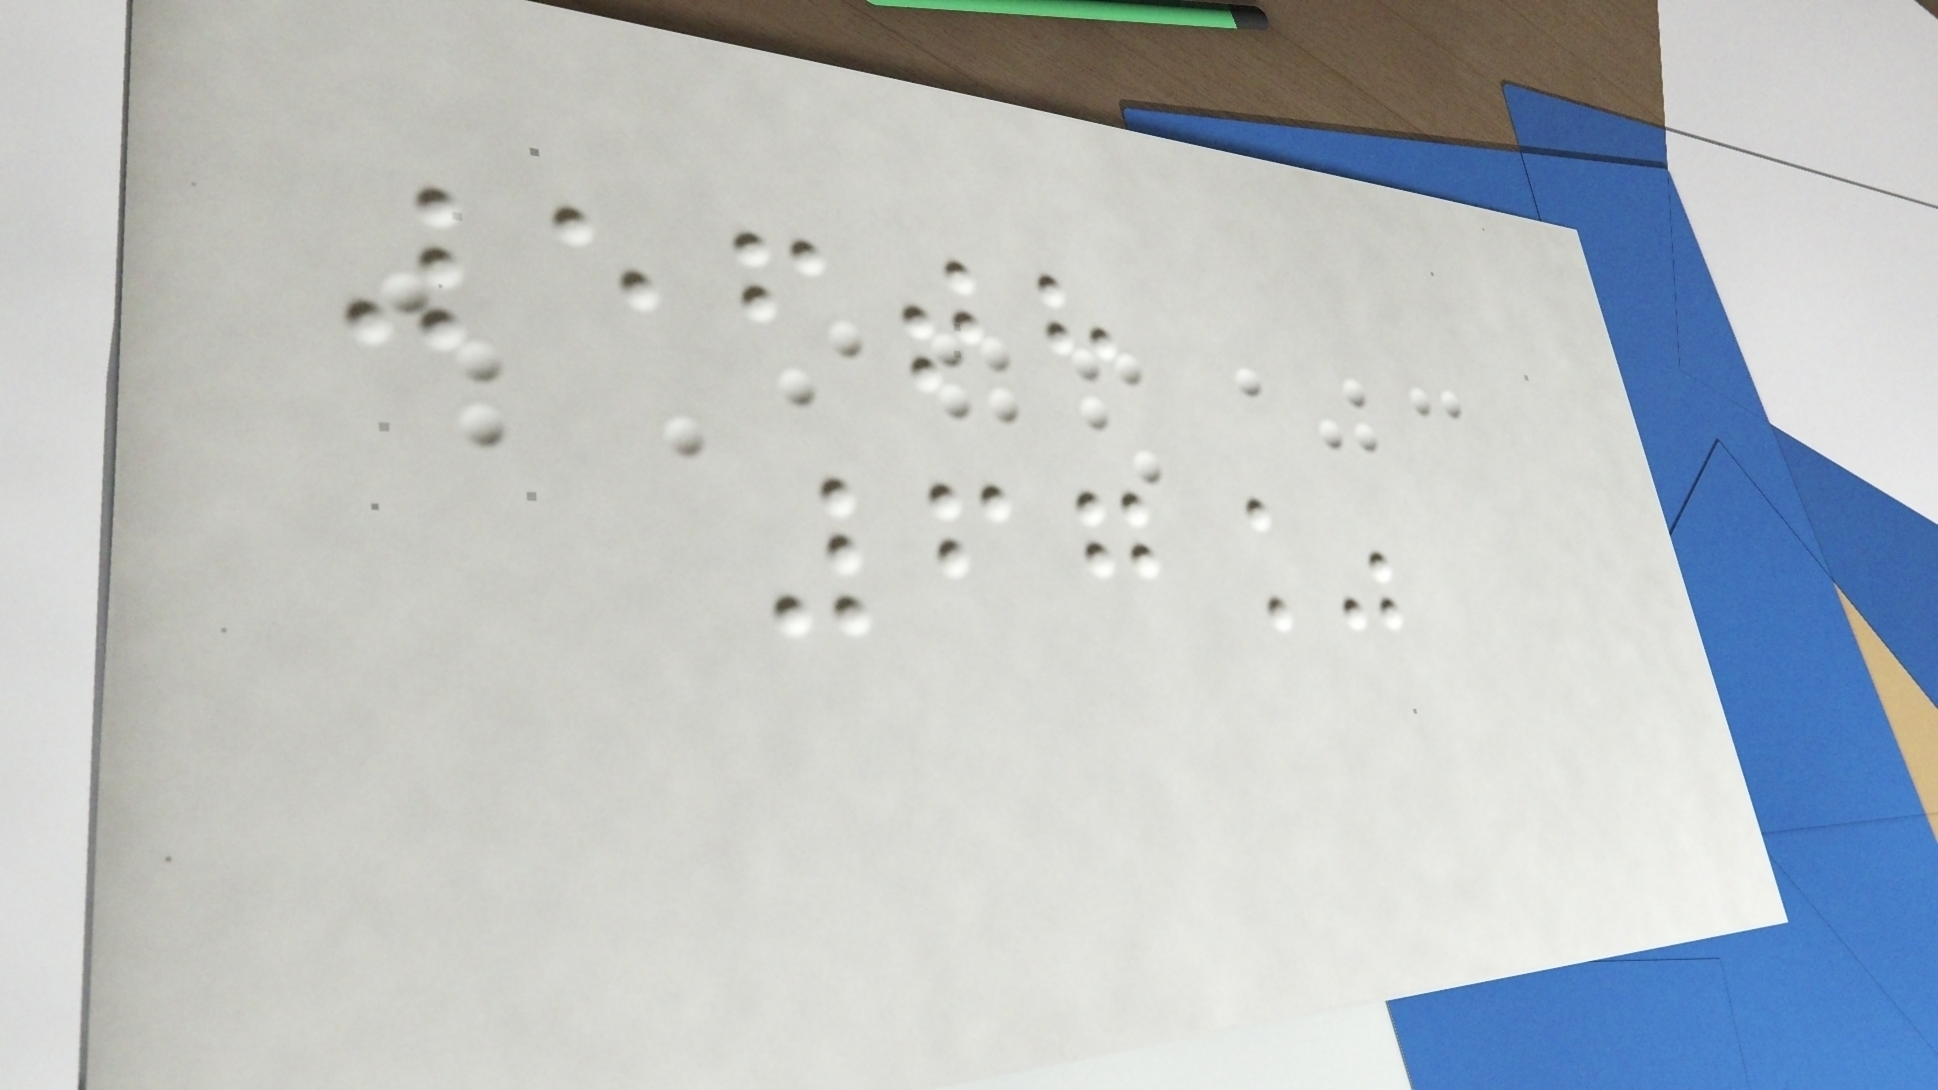56th
67%
